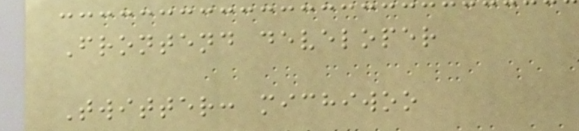Frontend developer
Twitter: michiwoo
